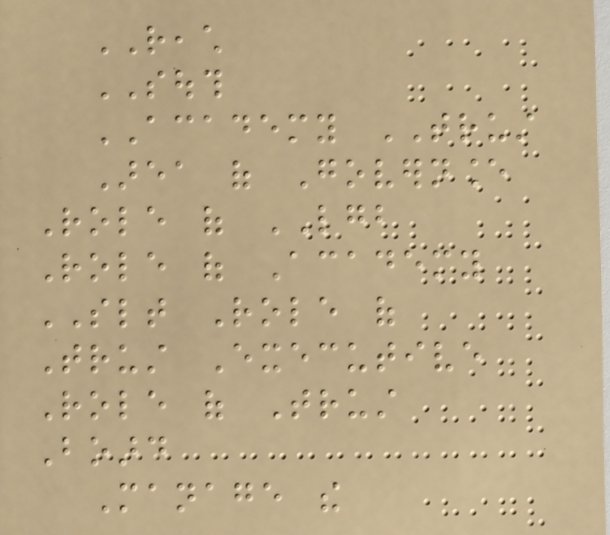REACH
SOUTH
ACADEMY TRUST
Area of Governance
Role of LGB
Role of Academy
SLT Role of
Trust Executive
Role of Trust
Board
Manage the
